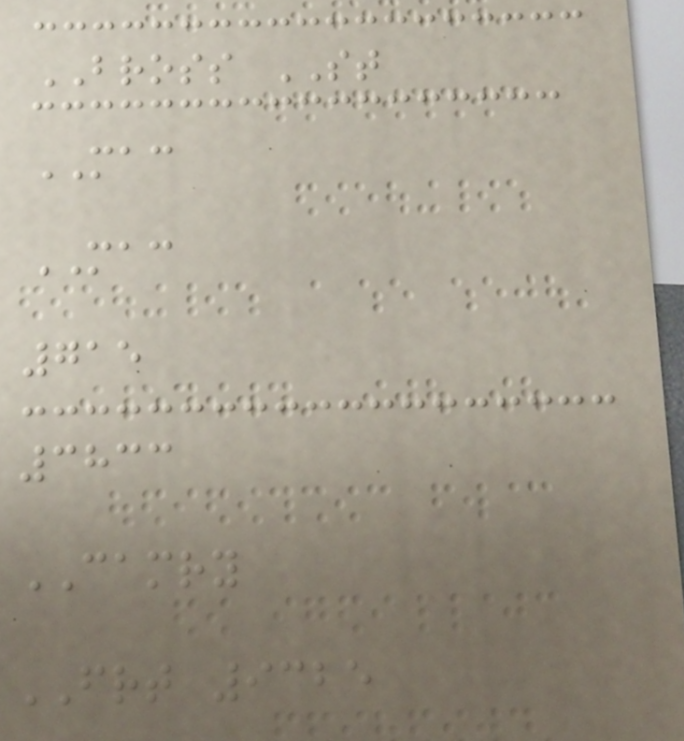BROSS ST
MAC
MAC
715
3833
CAMRY
FRT 9325
